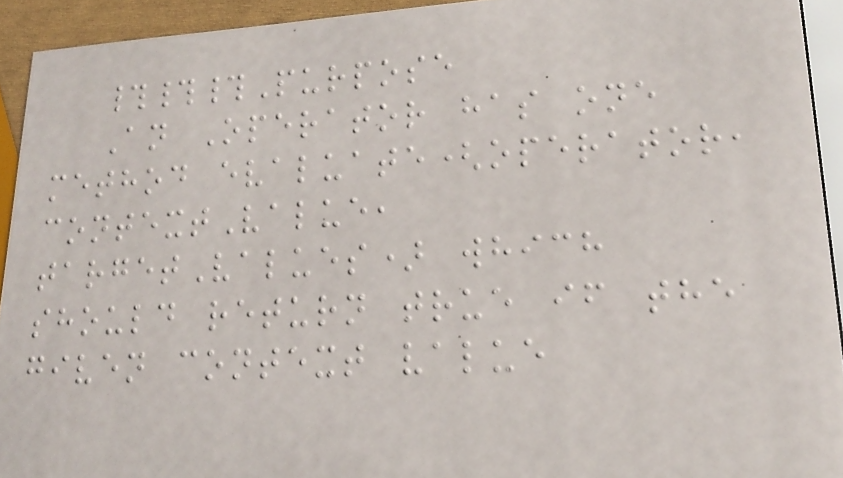###Purpose
An Operator has one
method evaluate(operator,
contextValue,
targetValues) which
should return true if the
given context value
